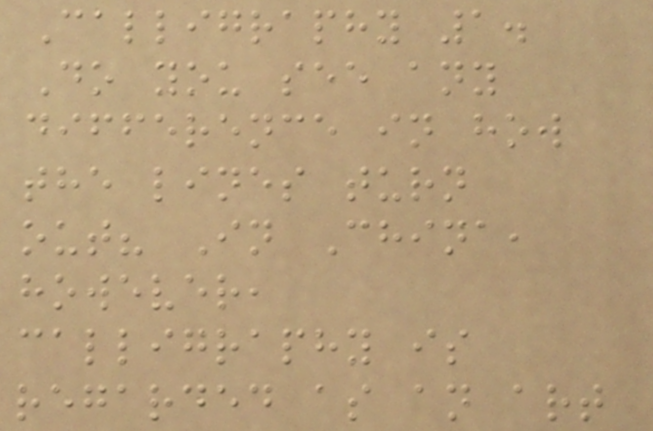Calligraphy 1.
Do you see any
difference in how
the lines turn
out? In China,
however,
calligraphy is
regarded as an art
